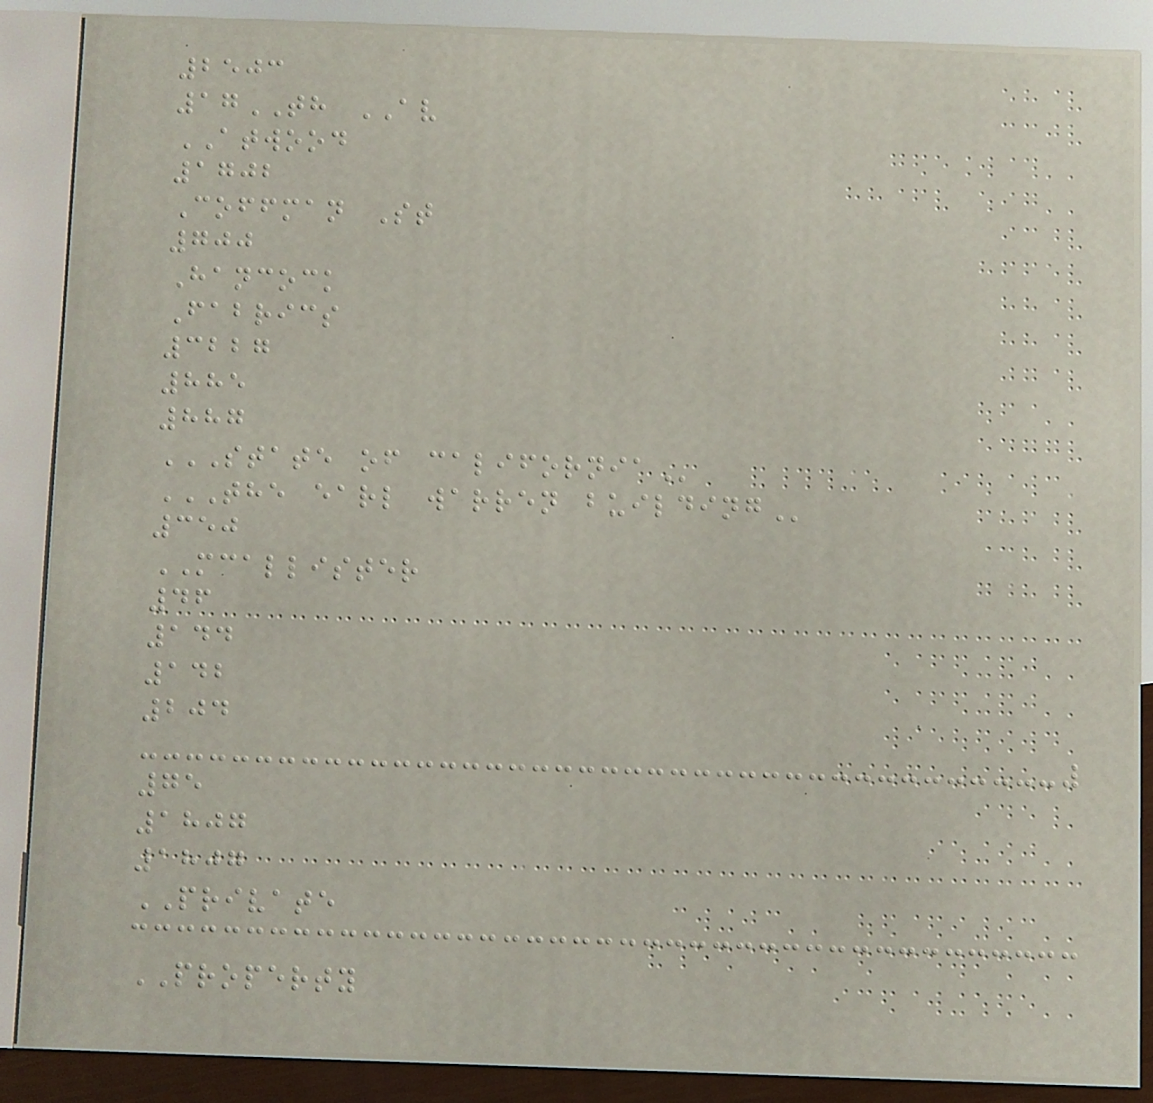2503
17TH AV
ATWOOD
1702
Coffman St
700
Hancock
Fabrics
3227
885
887
STATE OF CALIFORNIA
THE EARL WARREN BUILDING
350
MCALLISTER
46
144
142
204
75
1807
1807
PRIVATE
PROPERTY
